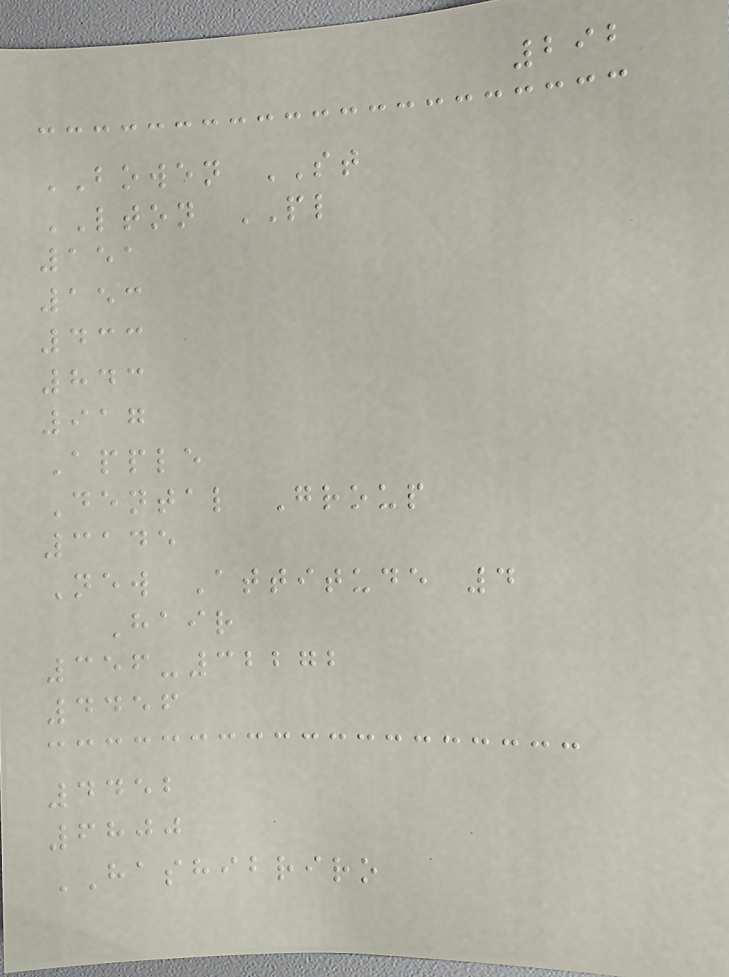292
BOWEN ST
LTON PL
151
153
433
843
917
Apple
Dental Group
3145
New Attitude 4
Hair
356-32272
4456
4452
6800
HASHIBRIRO
